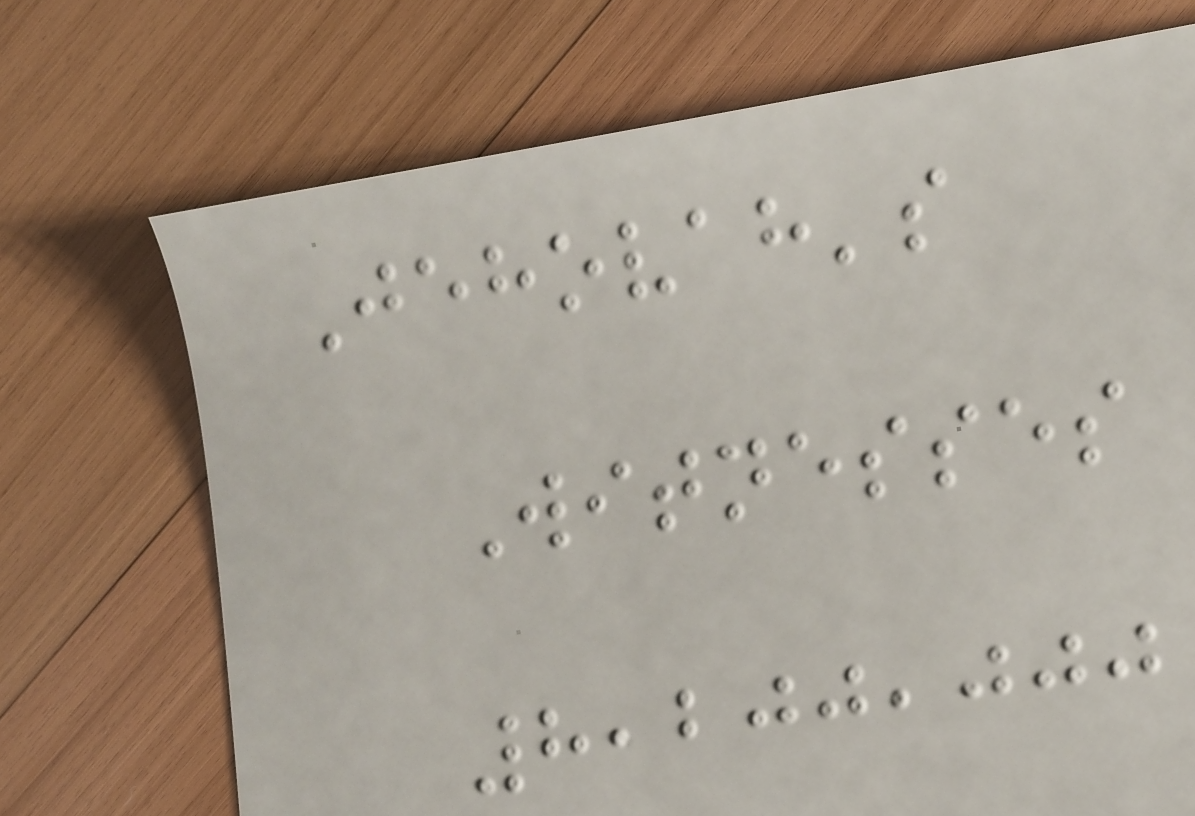Jehovah's
Witnesses
8,200,000
